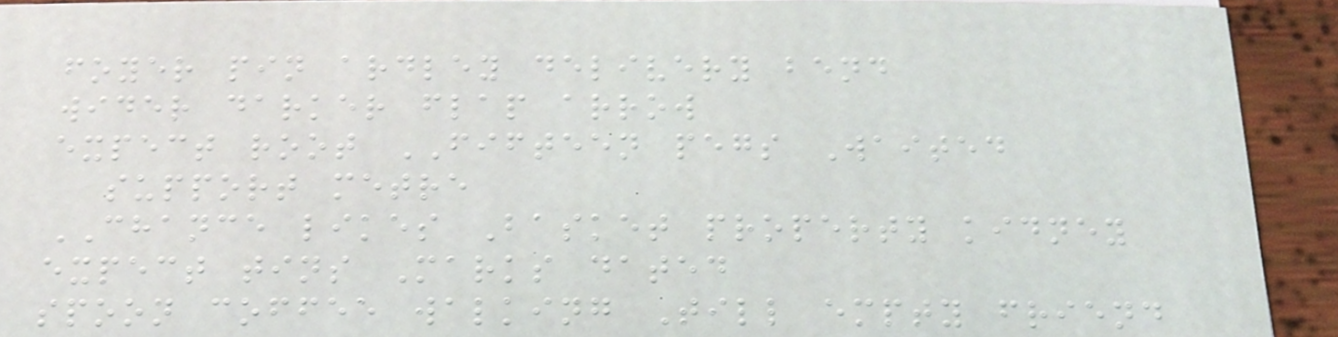foyer pin ardley delivery bend
wider darker flap arrow
expect root FIFTEEN pegs Waited
support metre
CHANCE likes Basket property kidney
expect tins Marks dated
spoon coffee walking Till empty friend
